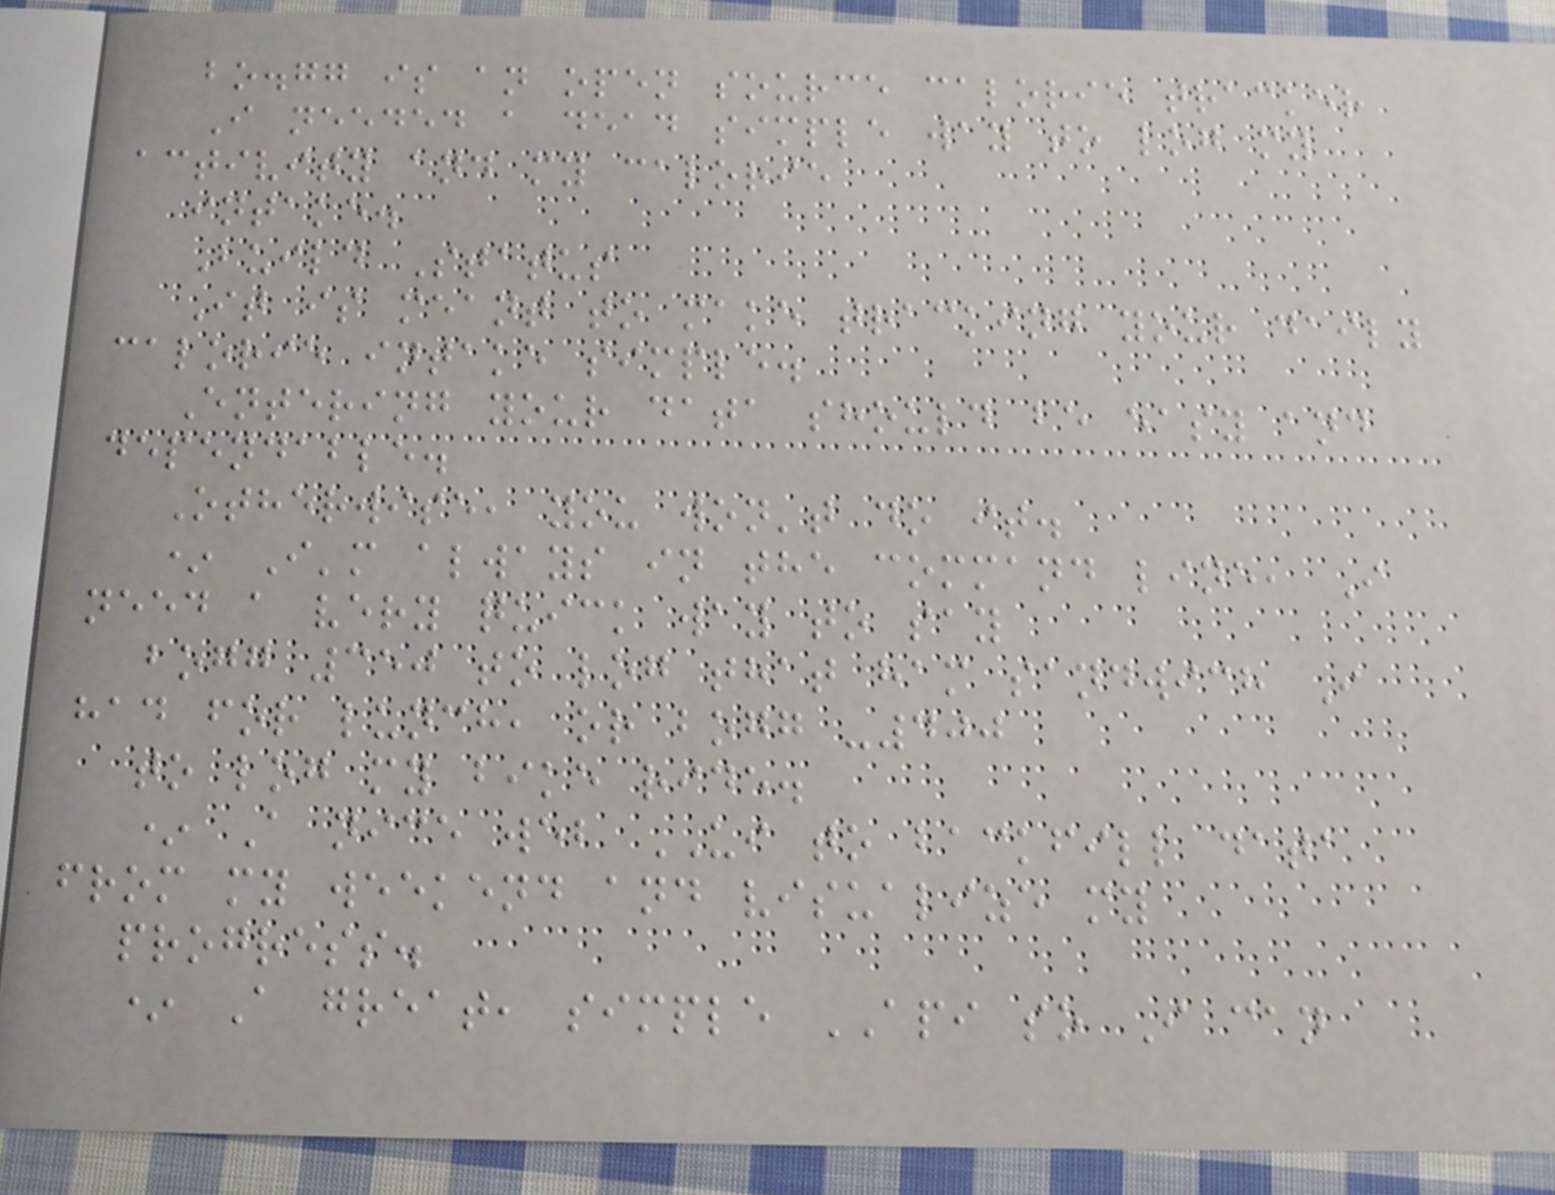bo.gg is an open source calorie tracker
I needed a dead simple way to log my
activity and my calorie
intake.
Build Status
It is meant to make tracking your daily
calorie intake simple.
Entering your data should be easy and
dependable.
Otherwise, you won't do it.
* I'm always in the command line, I
need a very quick way to say
bogg 350 to log that ham sandwich I
had for lunch, or bogg -400
to log my bike ride.
* A nice web UI to backfill data
from my weekend and visualize my
progress.
* A great, simple API so I can
